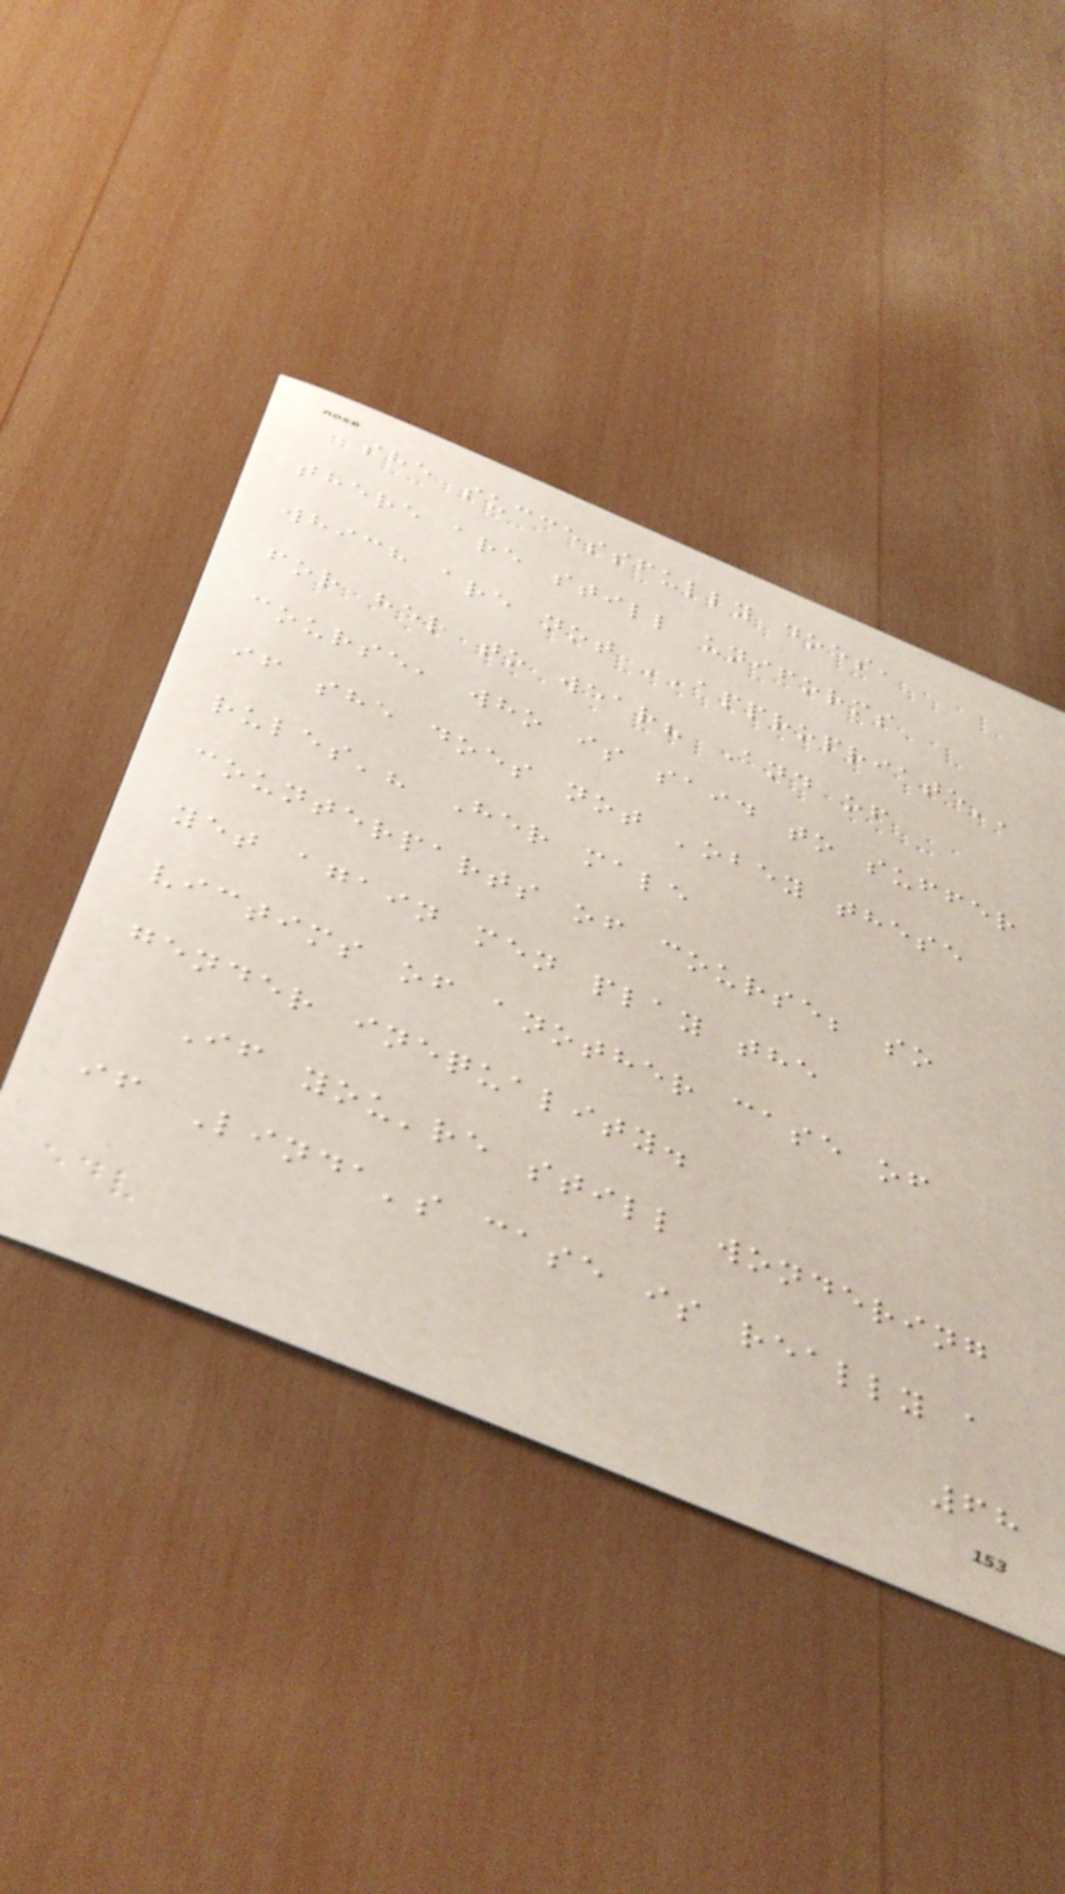she successfully does,
there are still uniforms
which are not ''appropriate''
for her to wear? And of
course, who is said to suffer
if she does not 'obey these
rules'? Her male
counterparts of course; so
yet again men play the
victims of another case of
gender inequality.
If you're still wondering
if Linda's case is really a
68
